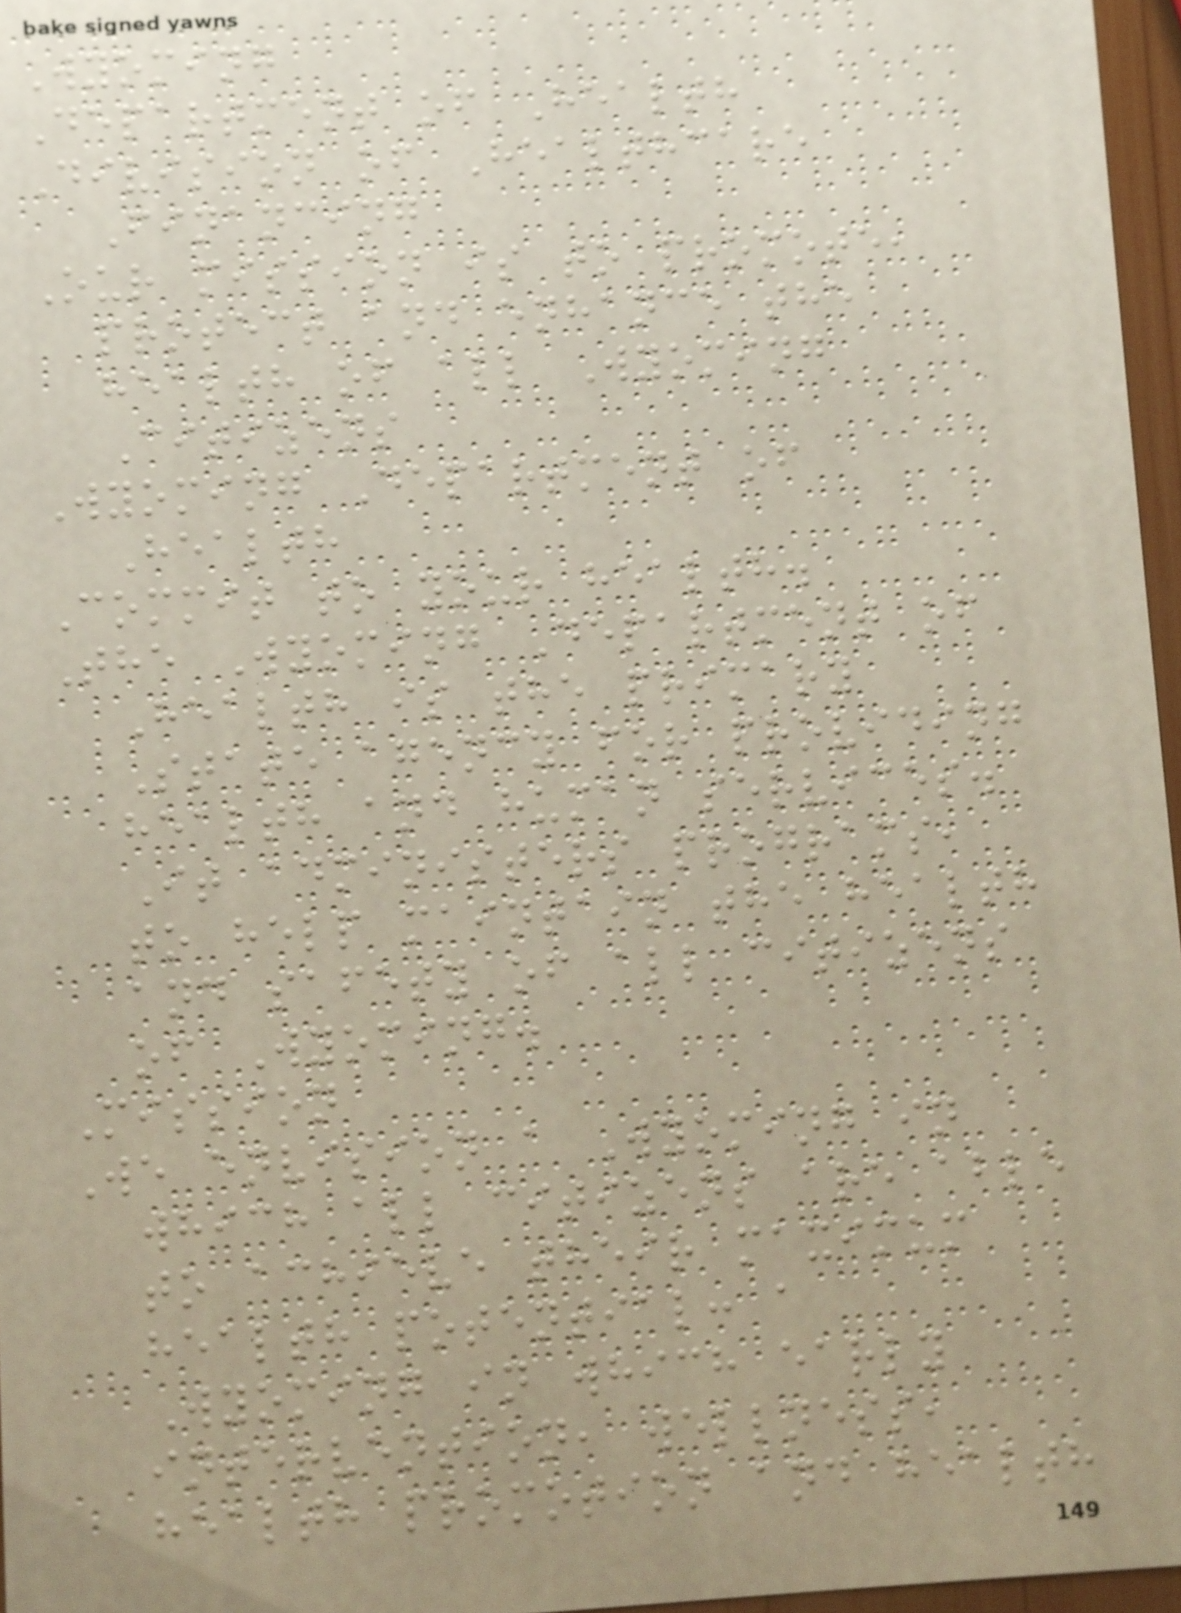Wyoming
Department of Health
Division of Healthcare
Financing
Our mission is to promote,
protect and enhance the
health of all Wyoming
Citizens
Wyoming Department of
Health
Commit to your health.
The Wyoming Department of
Health is the primary
State agency for providing
health and human services.
It administers programs,
to help maintain the health
and safety of all citizens
of Wyoming.
Mission
We envision a Wyoming in
which all citizens are able
to achieve their maximum
health potential: a
Wyoming in which early
intervention, wellness,
health promotion and health
